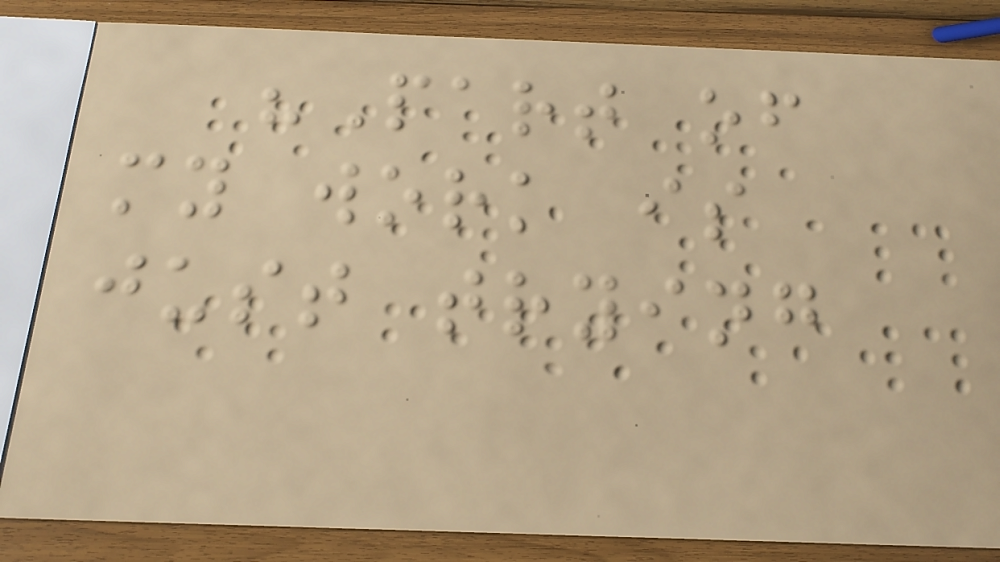"Part of
my work is
just trying
